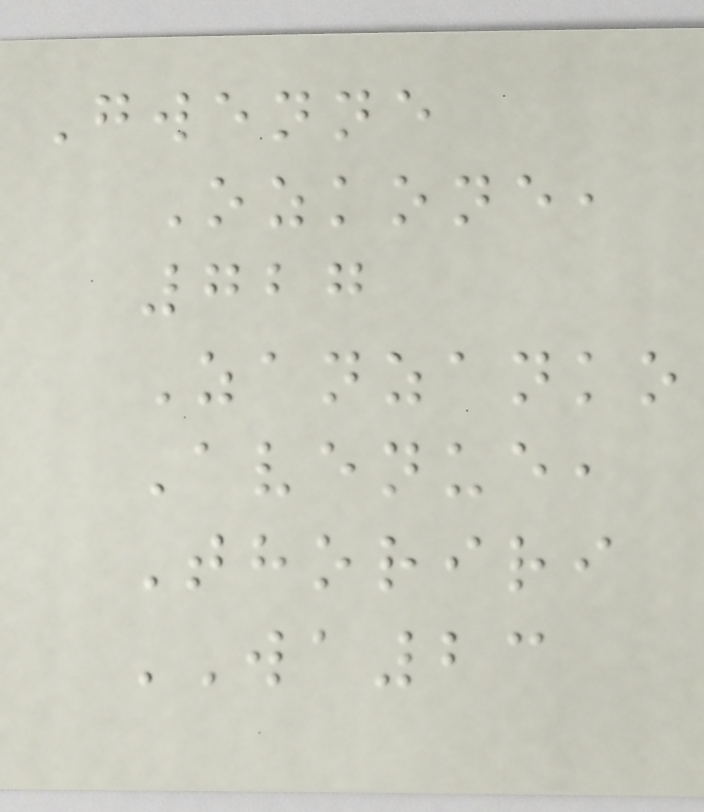Gwenne
Ozkone,
727
Zanzanko
Avenue,
Thoriri
WA23
